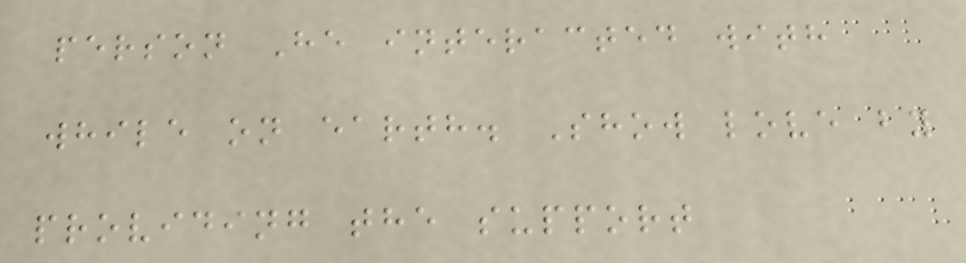person He interacted with
while on earth. Show love by
providing the support
